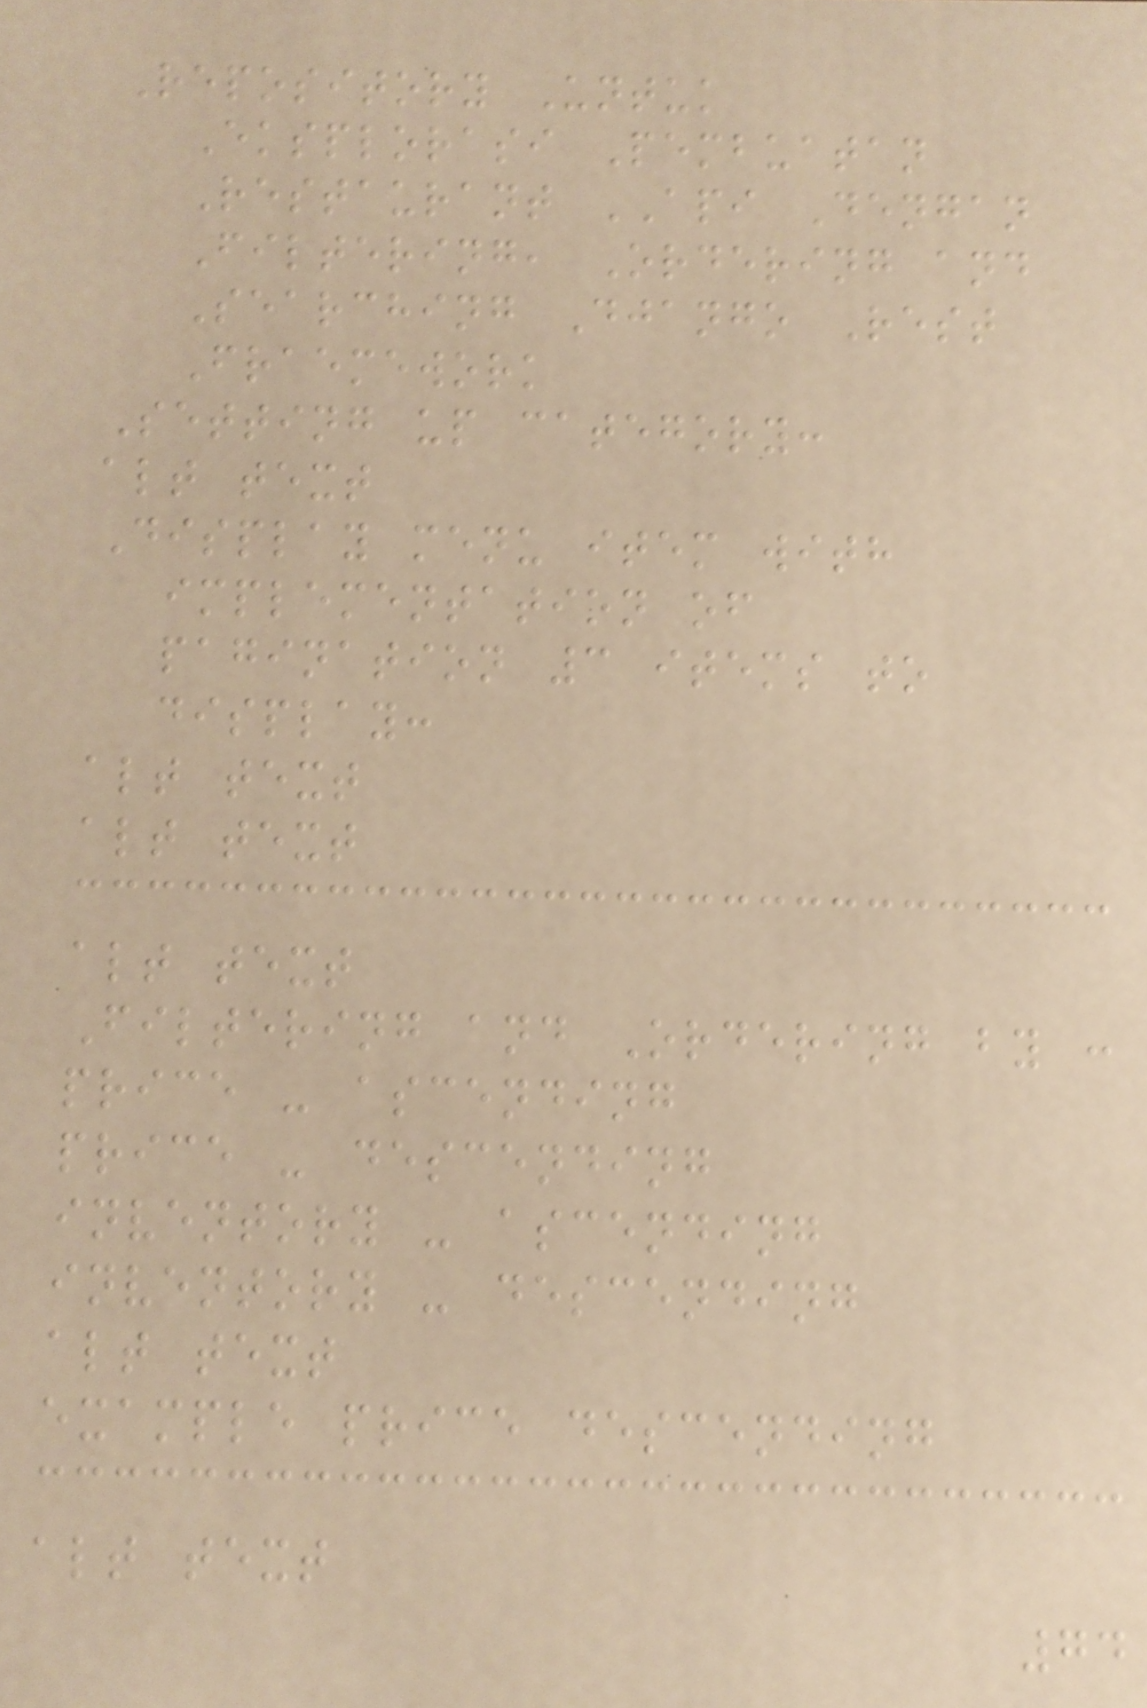Repository Untuk
Eksplorasi Pembuatan
Restaurant API Dengan
Filtering, Ordering and
Searching Django Rest
Fraemework
Setting up category:
alt text
Display menu item with
implementation of
pagination 3 items to
display:
alt text
alt text
alt text
Filtering and Ordering by :
price - ascending
price - descending
inventory - ascending
inventory - descending
alt text
example price descending
alt text
74
